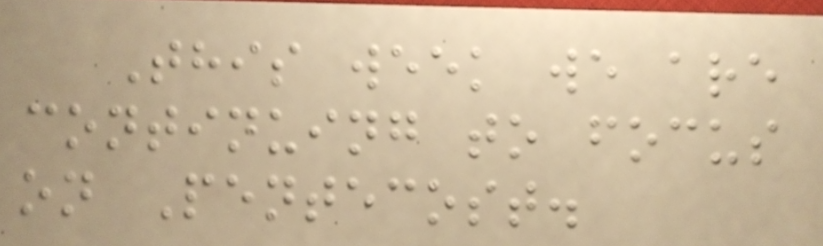This week we are
continuing to focus
on Pentecost.
